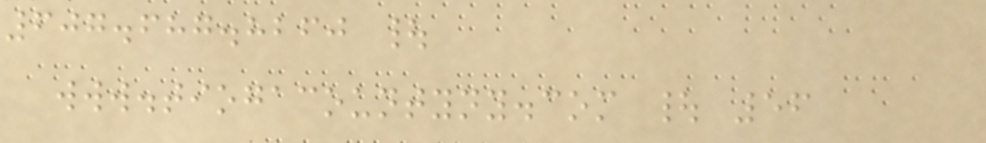607.687.8260 |
www.tiogacountyny.com | 56
